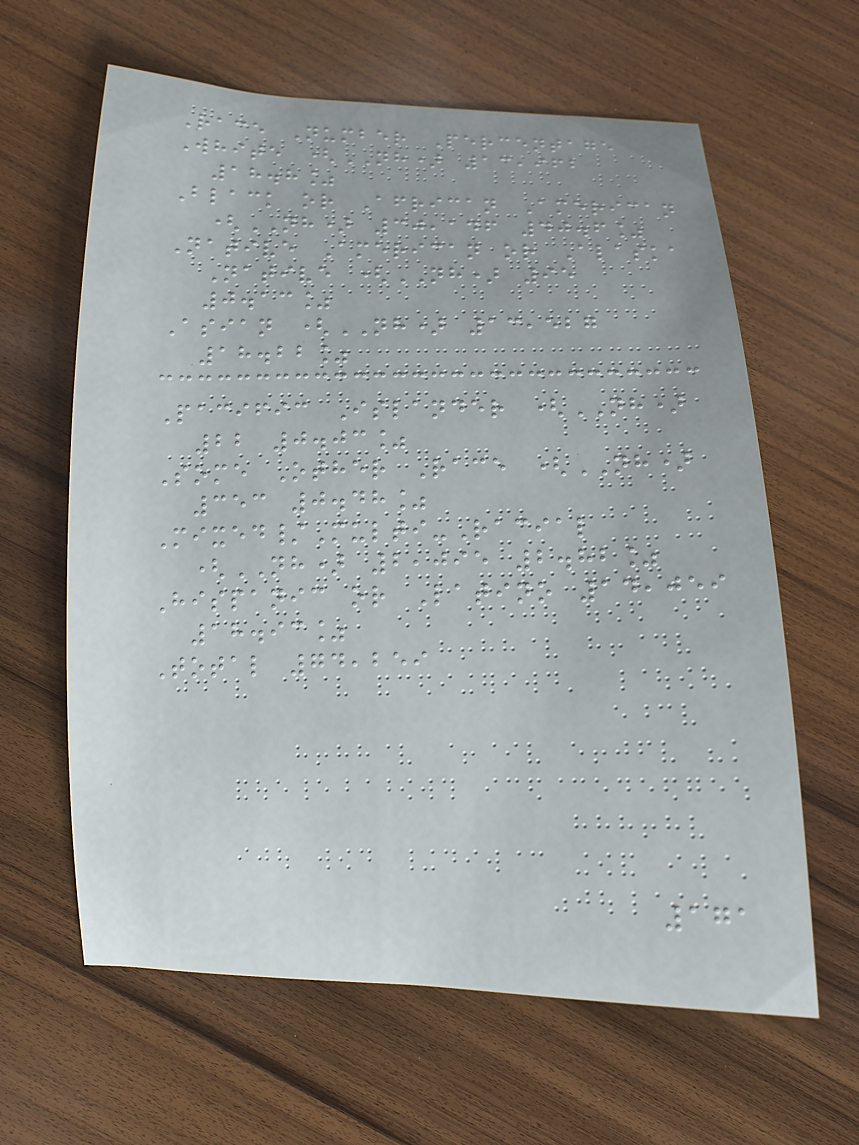Race Number Percentage
White (NH) 13,962
18.8%
Black or African American
(NH) 30,146 40.6%
Native American or Alaska
Native (NH) 95
0.13%
Asian (NH) 13,527
18.22%
Pacific Islander (NH)
22 0.03%
Some Other Race (NH)
353 0.48%
Mixed/Multi-Racial
(NH) 2,095 2.82%
Hispanic or Latino 14,059
18.93%
Total 74,259
171
